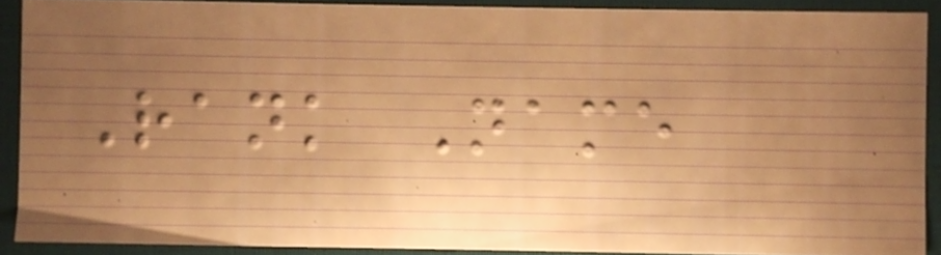Rank Name
